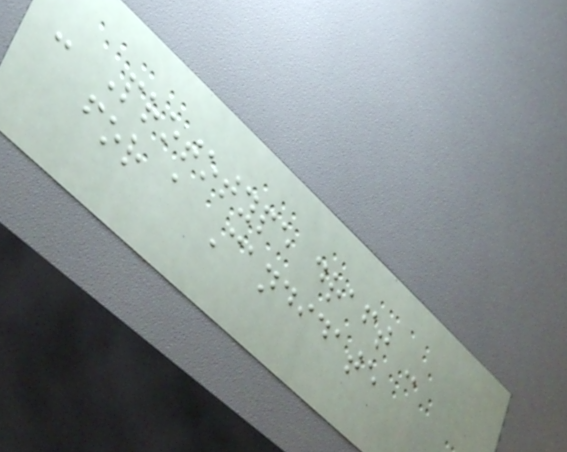- Prototype draft -
for a Candidate
